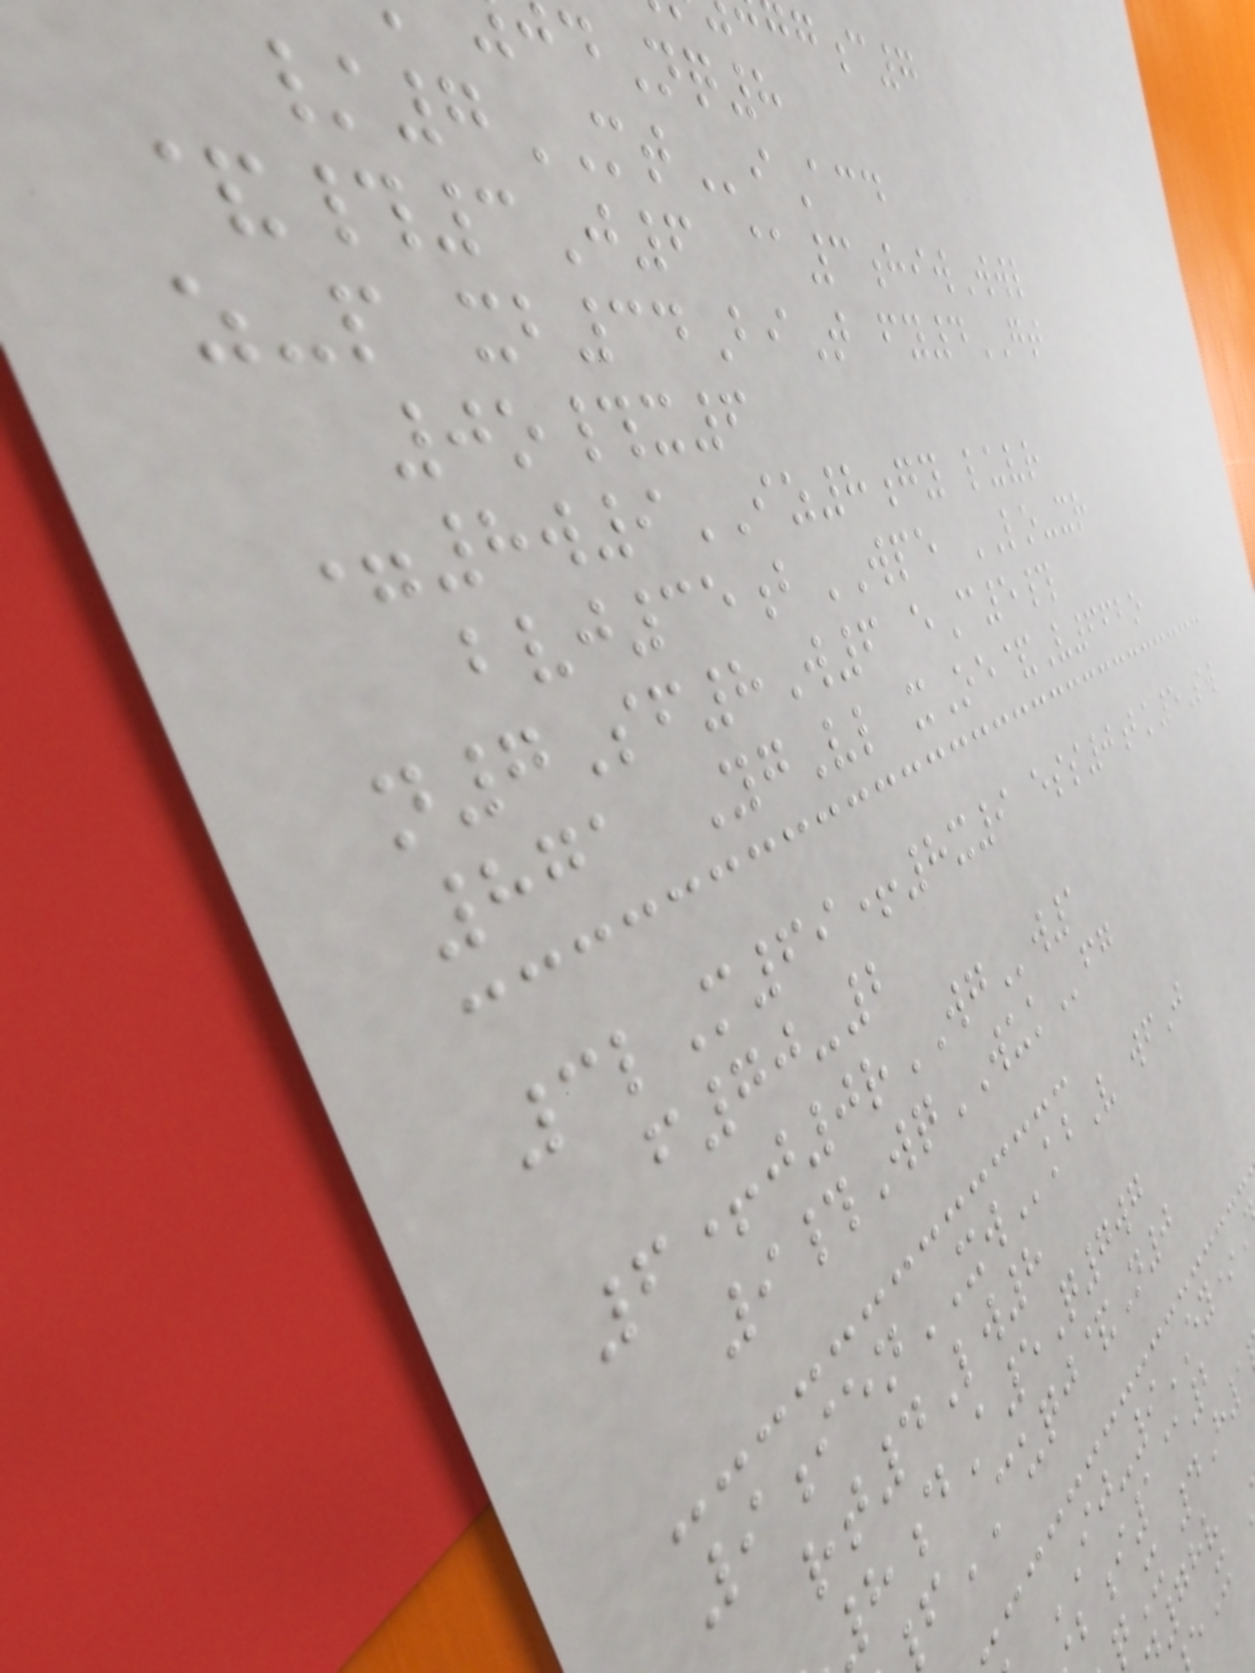Nq8
/7MTiAcd
&#3J6 @3hiwWwl
z-p xb34BiT fy4GT
0o#x6
=8w9IZ8gy luvr
bvj35bWPE LO-xr
n7Sf8W6 eC5#
871 YgVl xOe&V662o
3lM69+8x9 ess0bk5Sw
f70-2
6+j0rWGw1
9#WqWUKfg
9ienXWkbV wfJ
rt4Lw8
dA5Q7wg
CUQJ&N0
IJ-9EY*
i1@2
qX 4H1
78v
